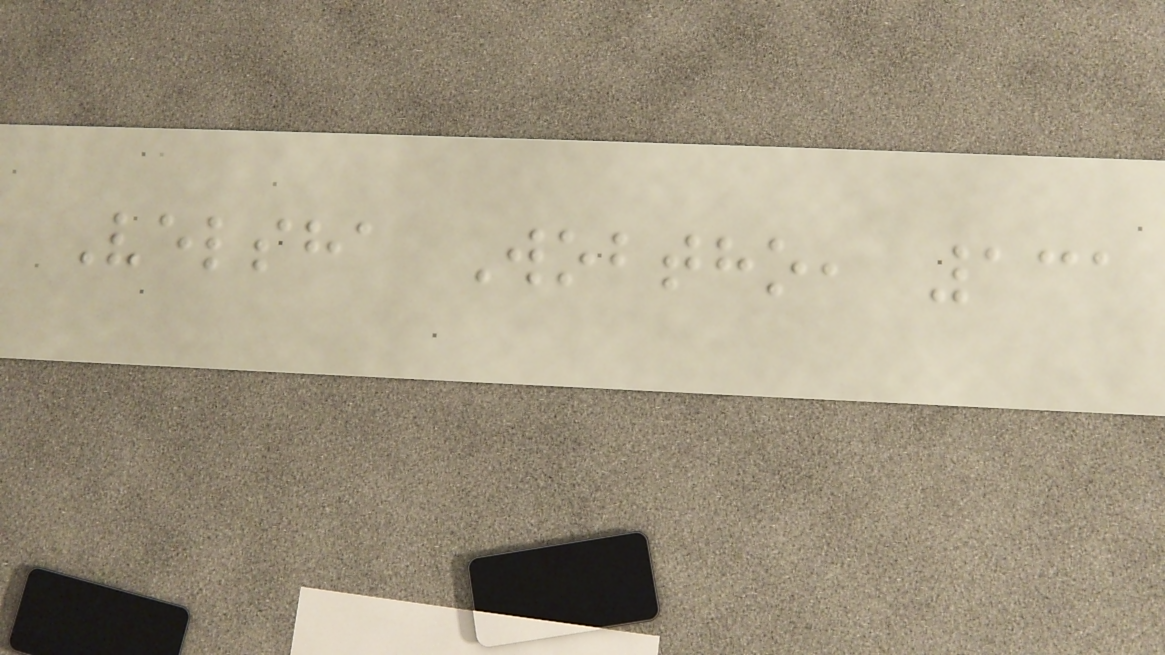Velsha Wobtho, 131
